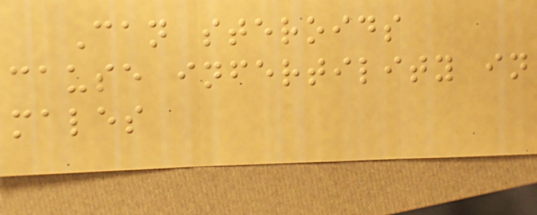Can steroids
cause infertility in
males
